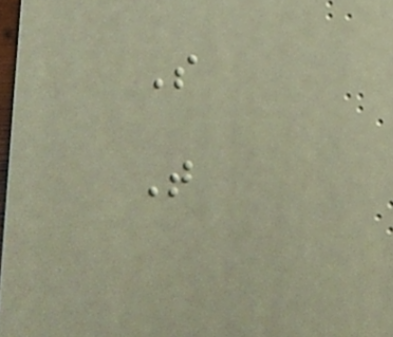S
T
